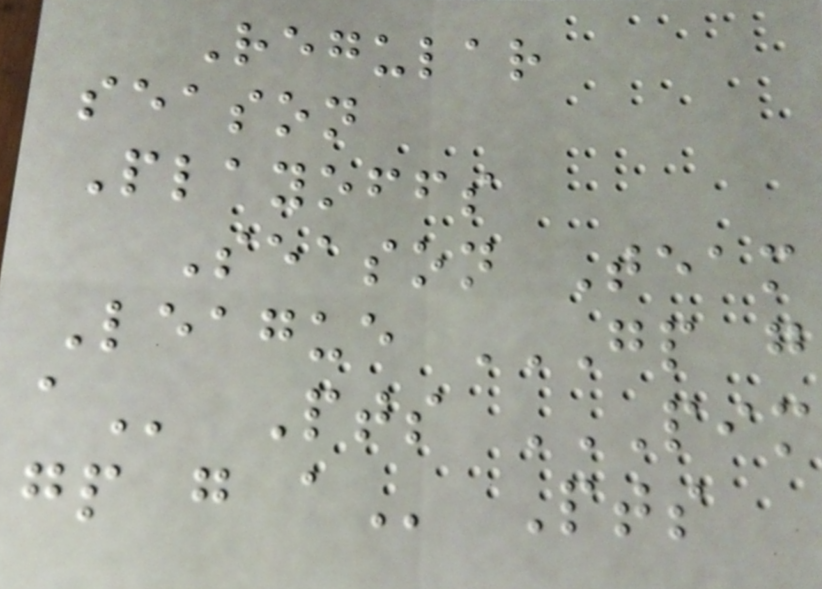Regular
season
Playoffs
Season Team
League GP G
A Pts PIM
GP G A Pts
